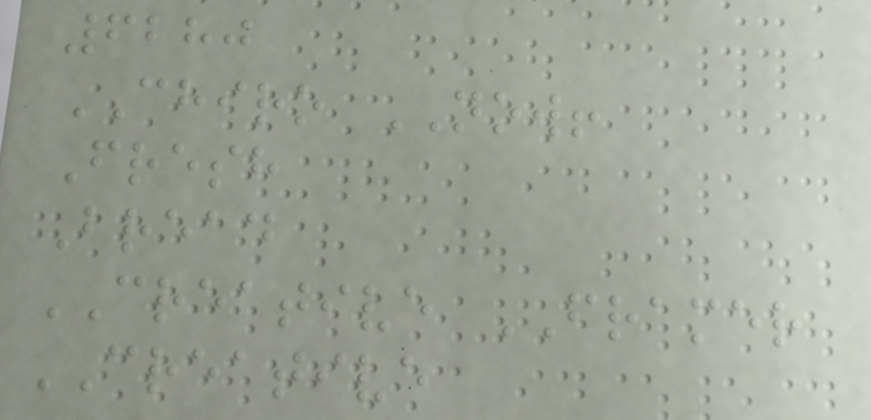6280
CHIRO NOW!
Fresh
Bread
CREATIVE FRAMER
CREATIVE
